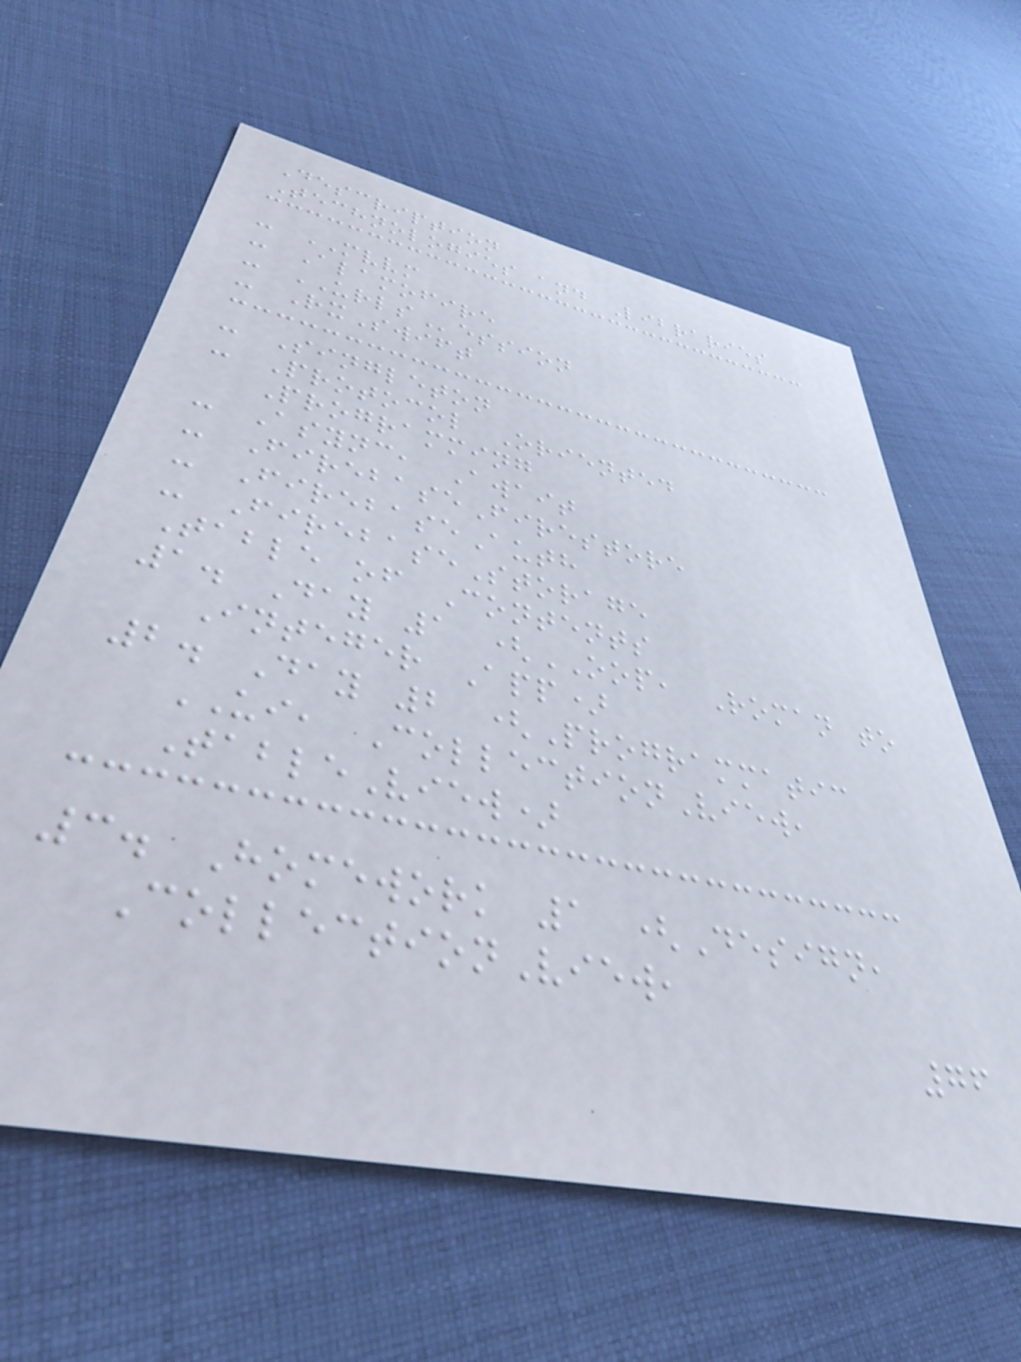Description
Technologies and Libraries
- MVVM
- Alamofire
- URLSession
- RxSwift
- Singleton
- Protocol Oriented
Programming
- Async, Await
- FirebaseFirestore
- FirebaseAuth
- FirebaseStorage
Table of Contents
1. Day 1 (OOP, Roman to
Integer App)
2. Day 2 (Programmatic
UI, CollectionView,
TableView)
3. Homework 1 (Design,
CollectionView,
76
